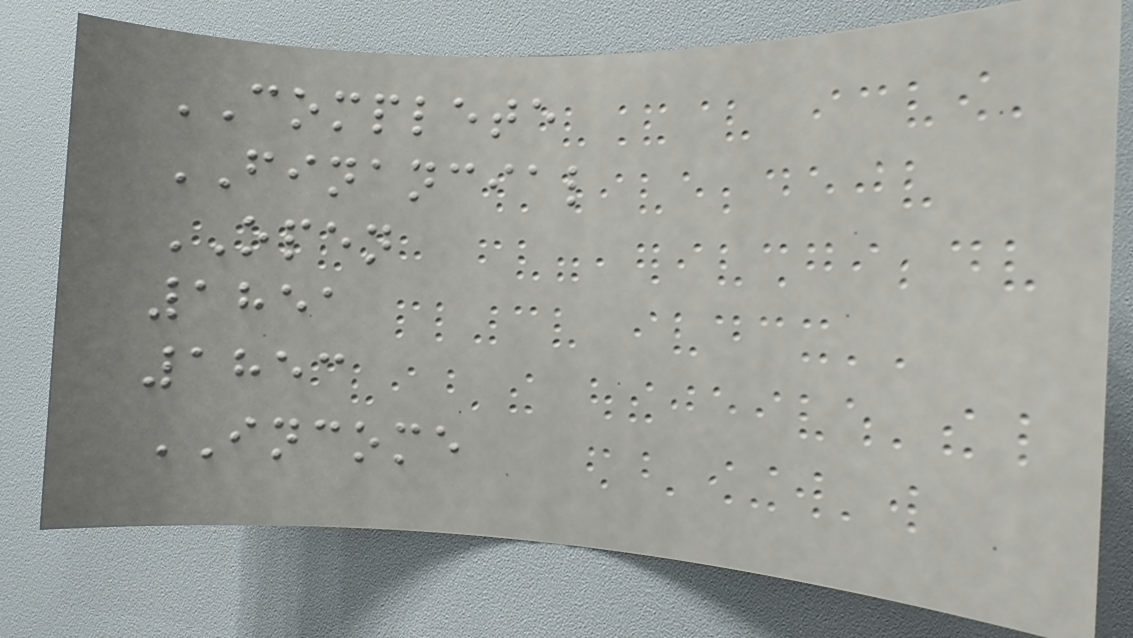COMPLETE
FINANCIAL
OPEN
1851
1853
INCOME
